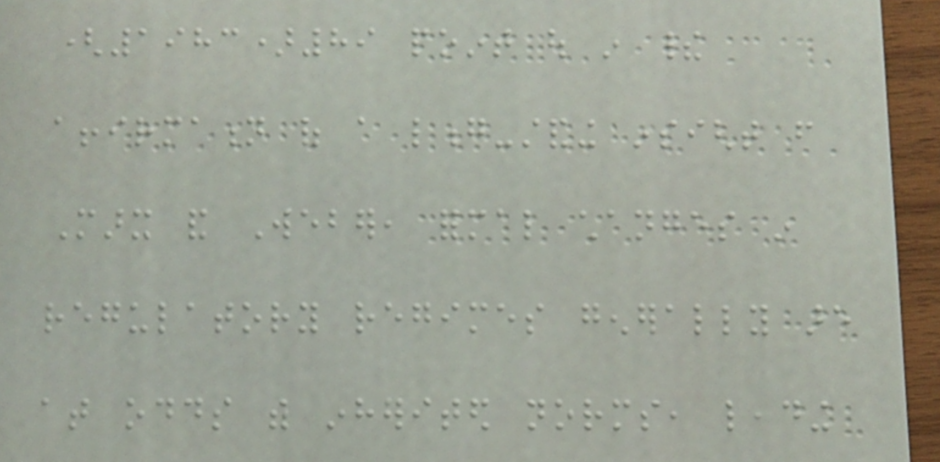(1983)89 point out in their
affirmation of a long-standing insight from
Marx and Weber, formal changes in
regulatory regimes generally are
at odds with inherited norms, leading
